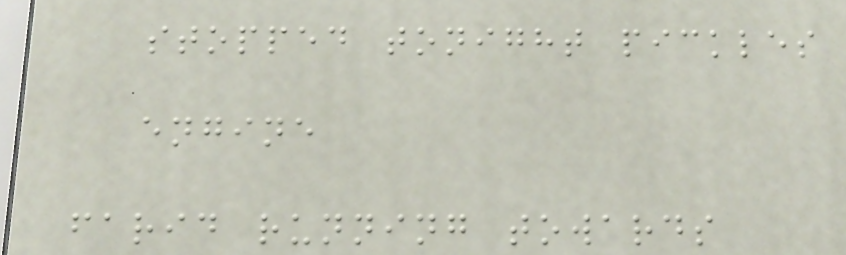stopped tonight pickles
engine
farid running towards
